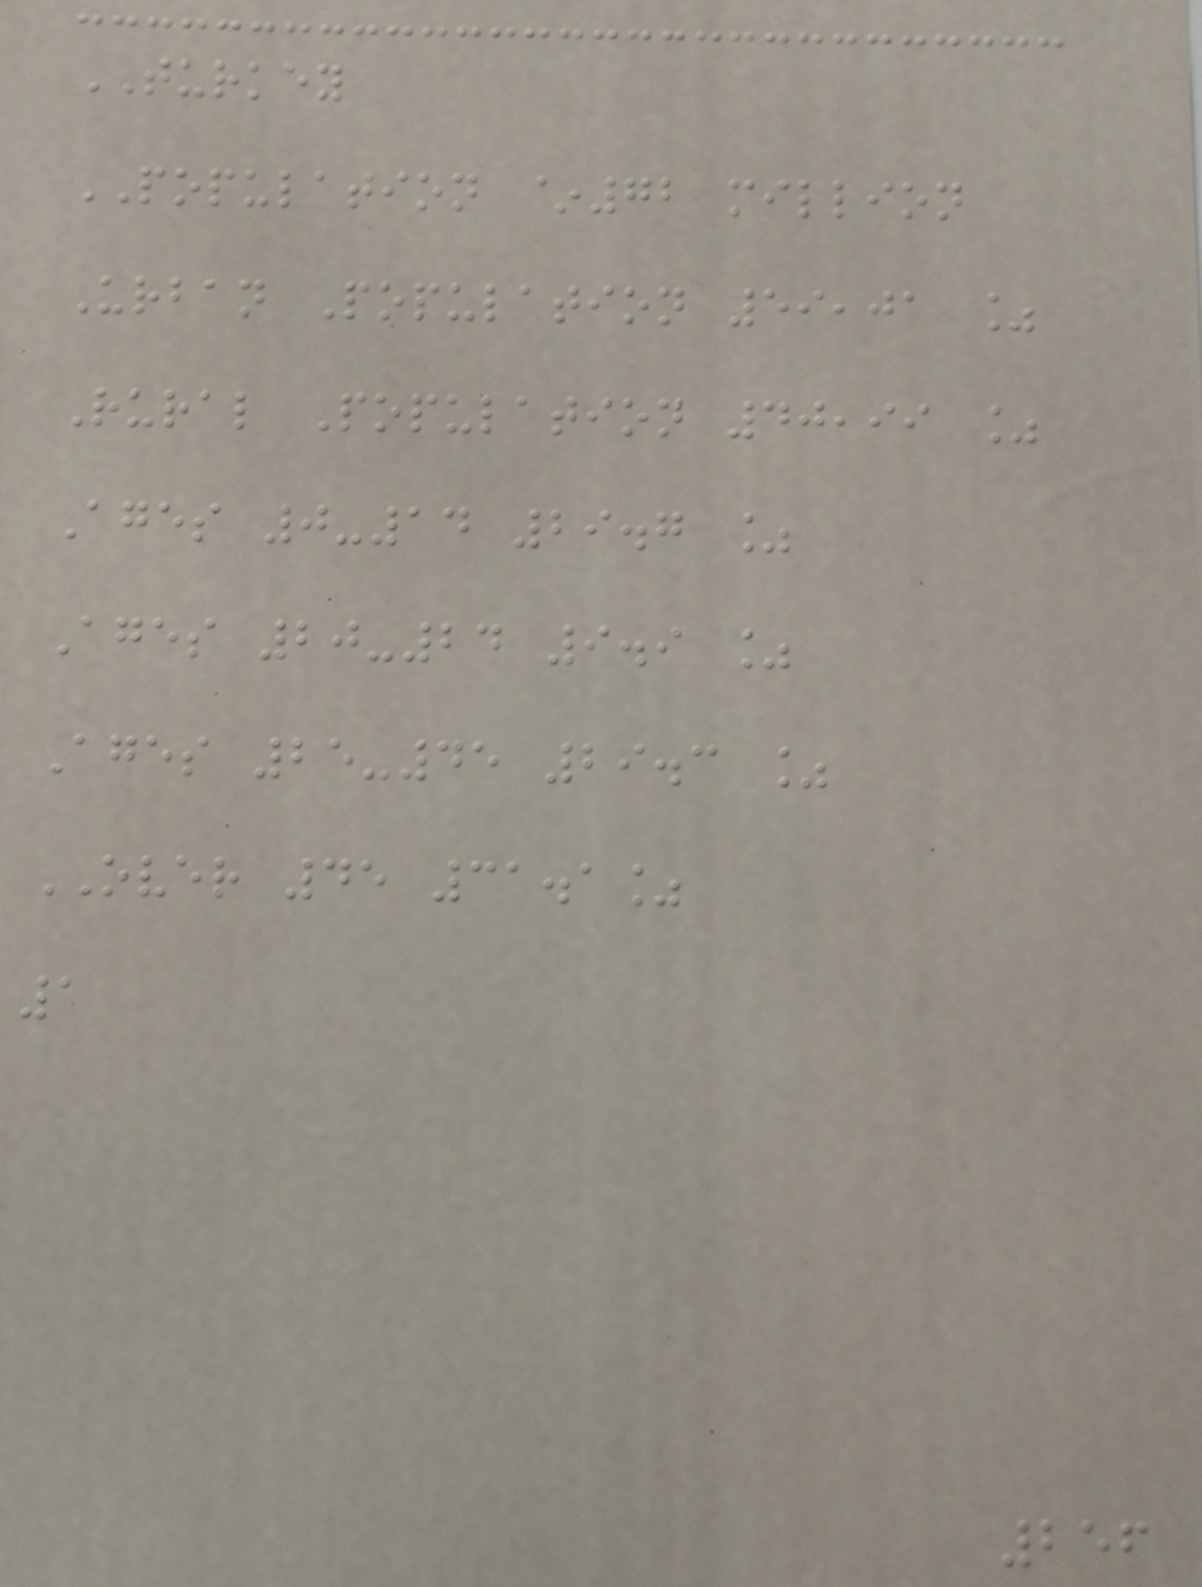TURKEY
POPULATION ~72 million
Urban Population 59,01 %
Rural Population 40,99 %
Ages 0-14 29.7 %
Ages 20-24 9.9 %
Ages 25-45 29.3 %
OVER 45 31.1%
1
256
